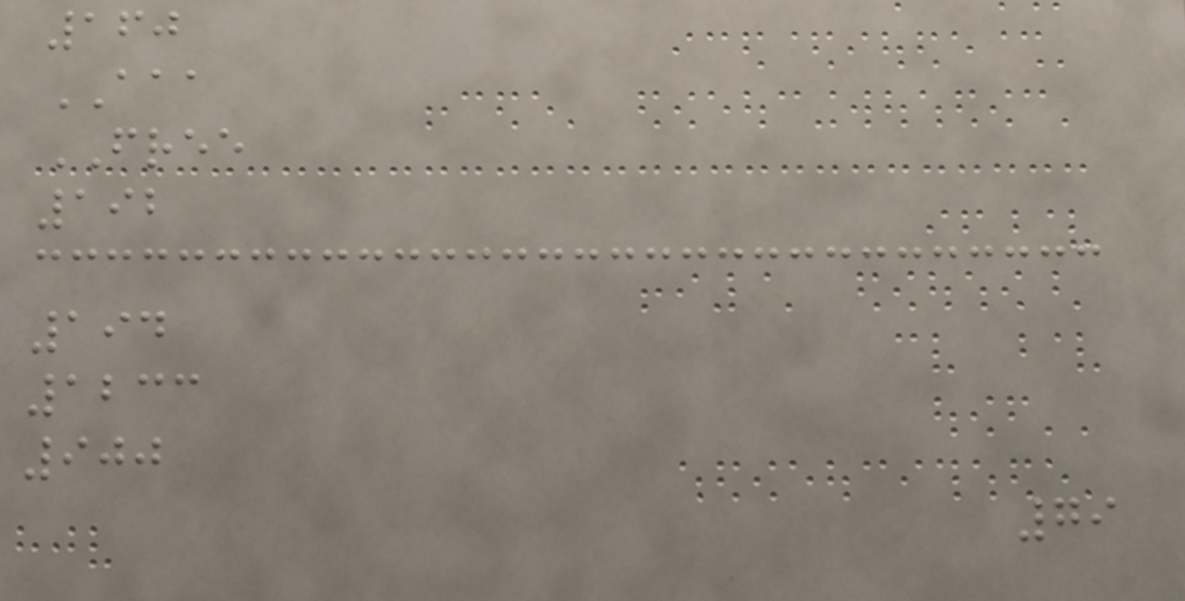160
AAA
FREE
192
194
1233
900
79
